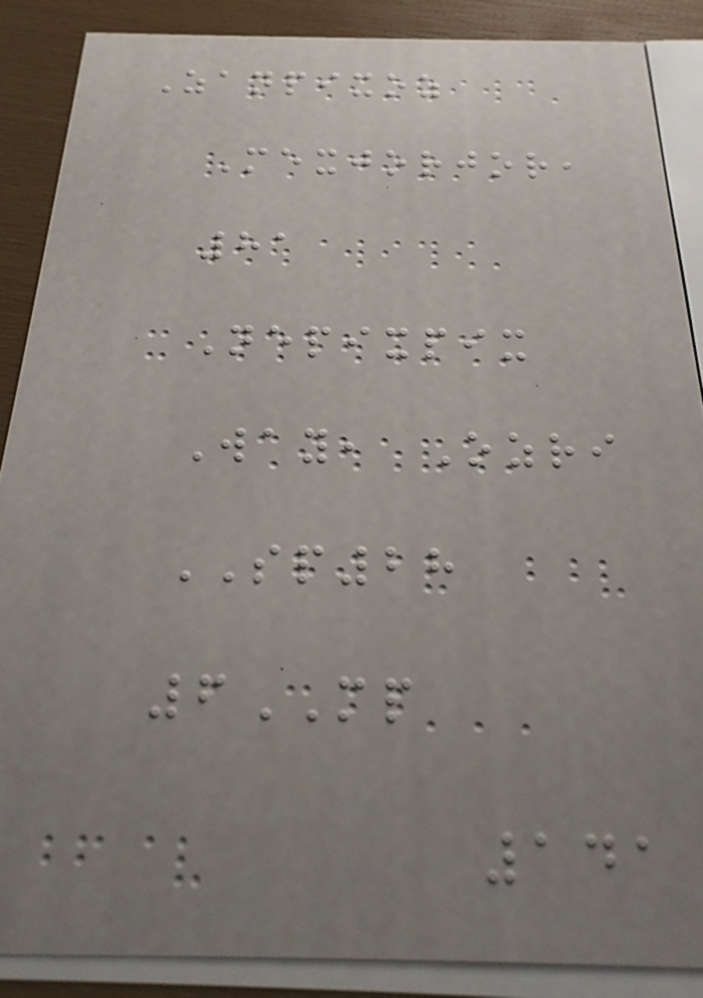Zanpixoz
Mexjorjor,
81
Nepixpix
Way, Ozri
SP28
6MP
141
